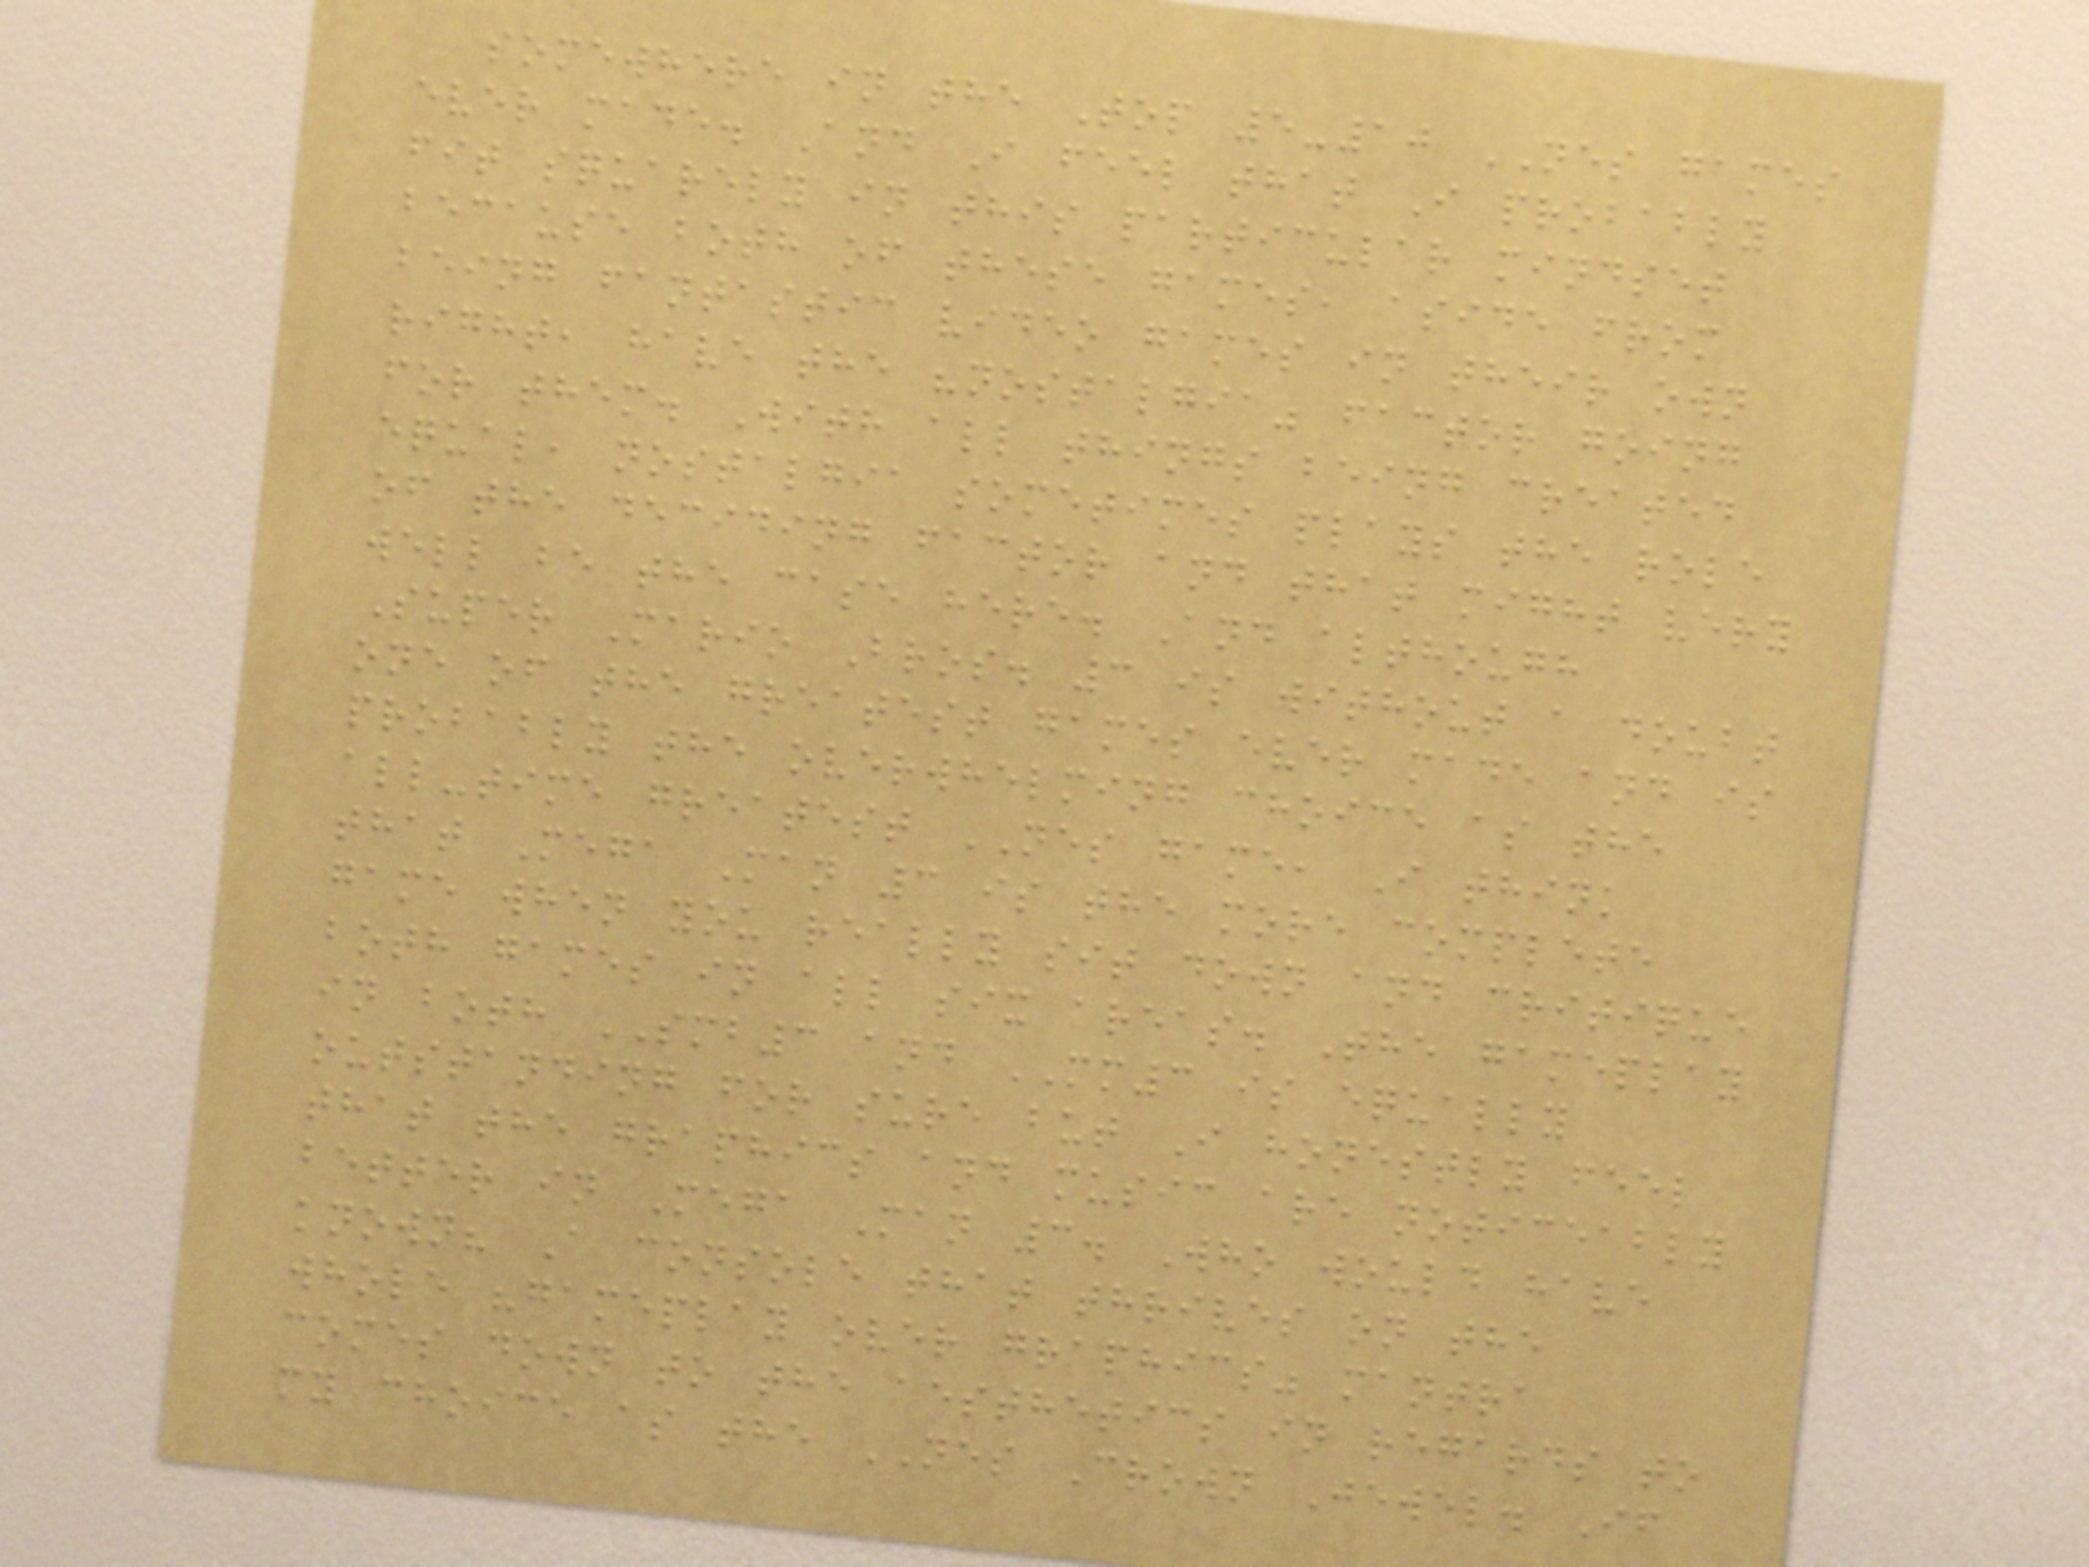somewhere in the Top 5-10 NES games
ever made. And I feel that I probably
fit squarely in this particular mindset
because both of these games, aside from
being fantastic video games in their own
right, have the "nostalgia" factor going
for them. With all things being created
equal, nostalgia sometimes plays the role
of the deciding factor and that might very
well be the case here. And although
Super Mario Bros. 3 is without a doubt
one of the greatest games ever made and is
probably the overwhelming choice as the
all-time greatest NES game, I think
that Mega Man 3 is the more complete
game when you really sit down and critique
both games in all six areas. The gameplay
in both SMB3 and MM3 is equally
outstanding for sure but I honestly feel
that the graphics and music are noticeably
better in Mega Man 3. Who would have
known? A console that thrives on the
whole "gameplay over graphics" mantra
comes down to the aesthetics in regards to
my choice as the NES Crown Jewel. If
